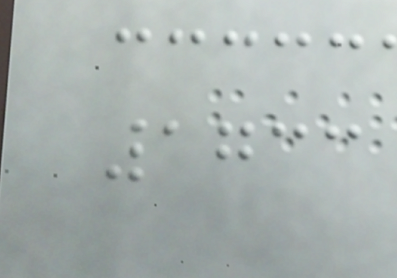1733
